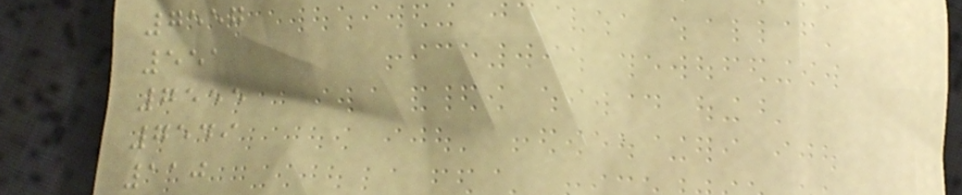7557
551
7555
7549
110
